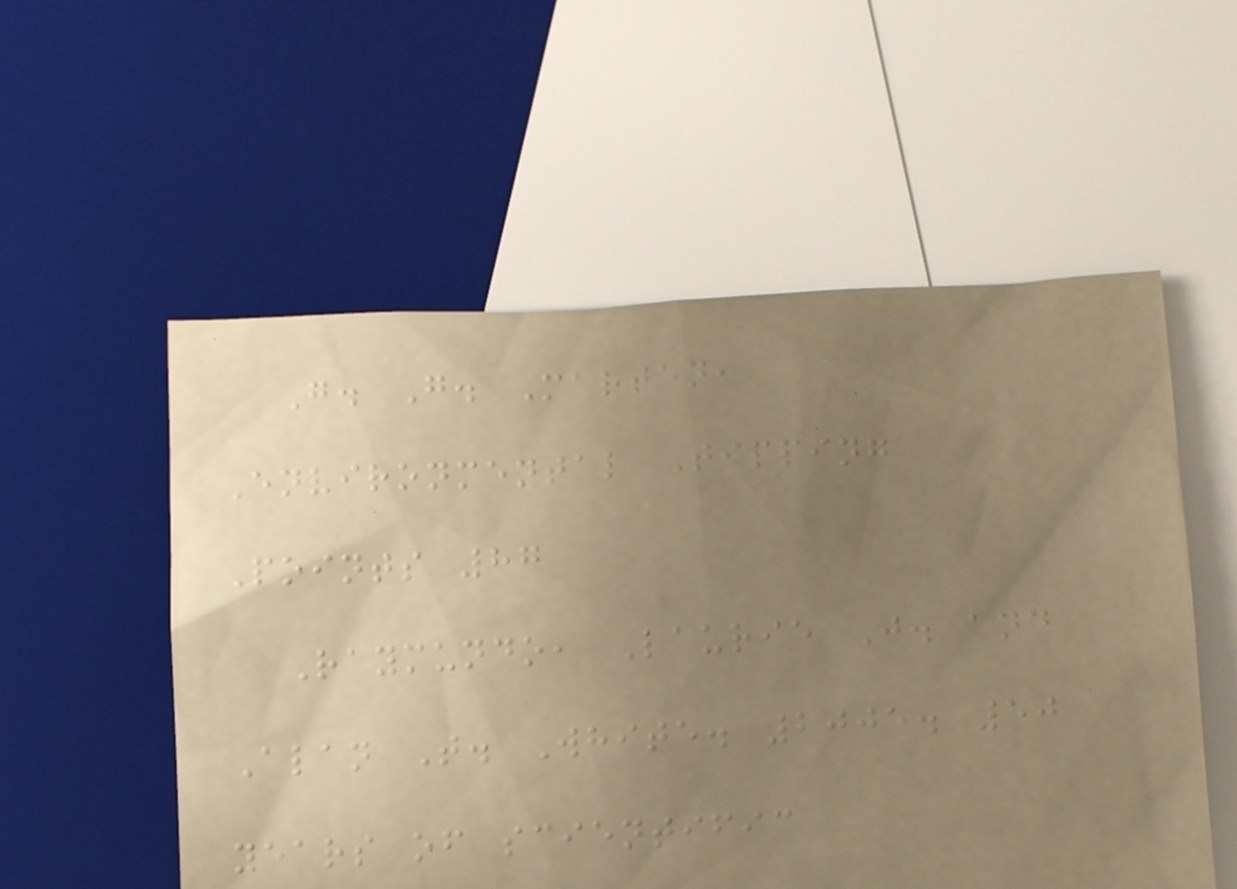G. G. Marten,
Environmental Tipping
Points 87
Raymundo, Laurie J. and
Alan T. White. 2005. 50
years of scientific
